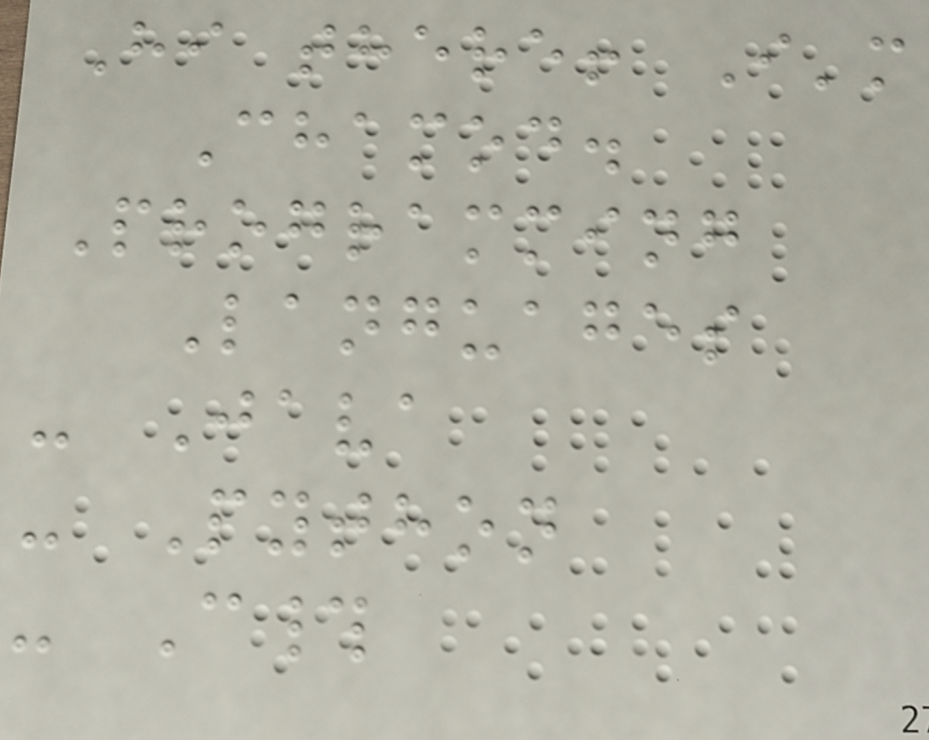Hi there! I'm
Chamod.
Programming
Languages
- Java
- Python
- C#
